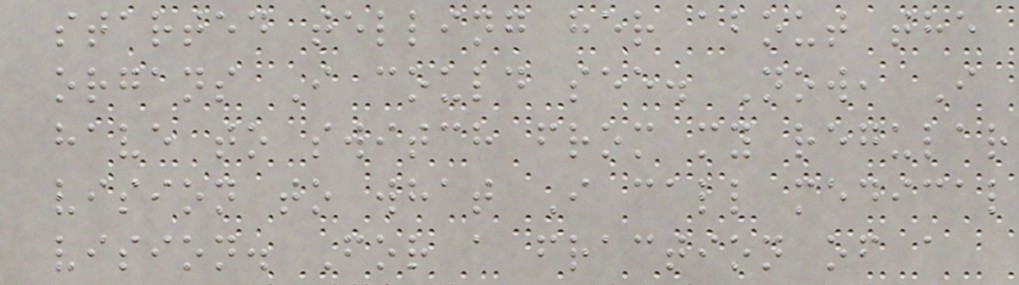started telling her about the
organs I could see. Now, I
have to switch from my regular
vision to what I call medical
vision. For a fraction of a
